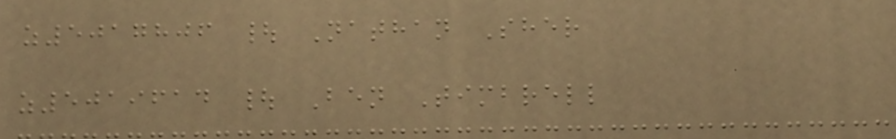z5017806 | Nathan Sher
z5019614 | Ben Timbrell
